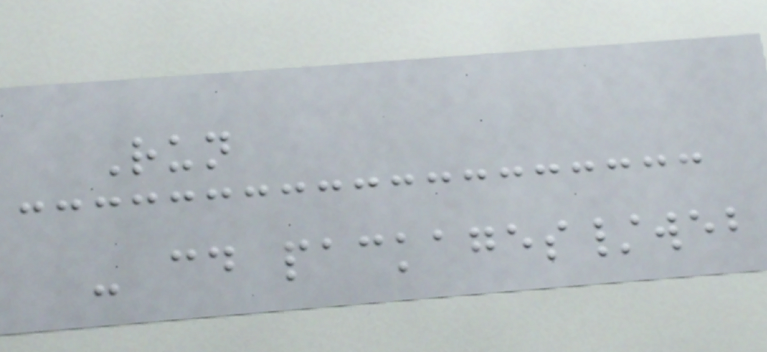Run
- cd packages/web
